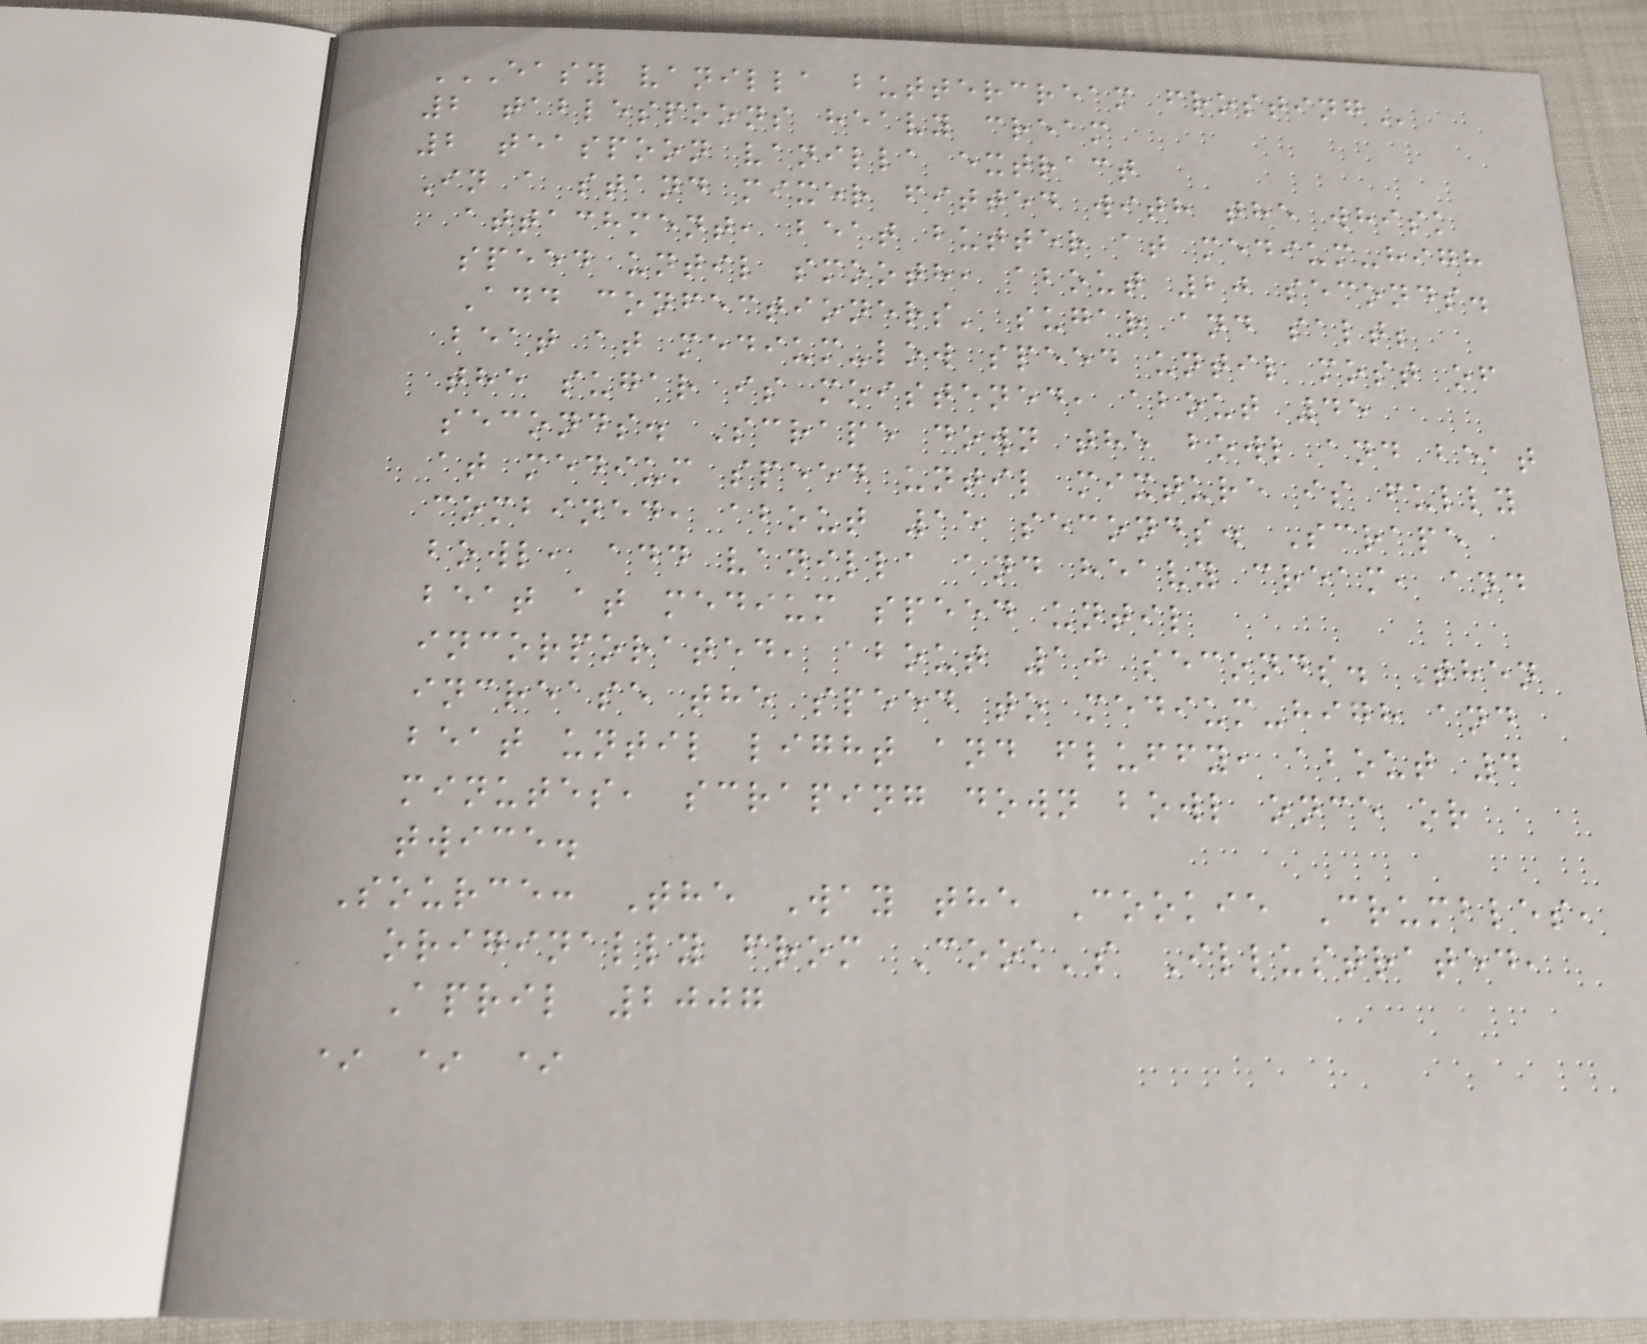EASY VANILLA BUTTERCREAM FROSTING
2 tablespoons heavy cream
2 teaspoon vanilla extract
In a stand mixer fitted with the whisk
attachment, beat butter at medium-high
speed until smooth, about 20 seconds.
Add confectioners' sugar and salt;
beat at medium-low speed until most of
the sugar is moistened, about 45
seconds. Scrape down the bowl and beat
at medium speed until mixture is fully
combined, about 15 seconds. Scrape
bowl, add vanilla and heavy cream, and
beat at medium speed until
incorporated, about 10 seconds. Then
increase the speed to medium-high and
beat until light and fluffy, about 4
minutes, scraping down bowl once or
twice.
Source: The Way the Cookie Crumbles,
originally from Cook's Illustrated,
April 2007
* * *
